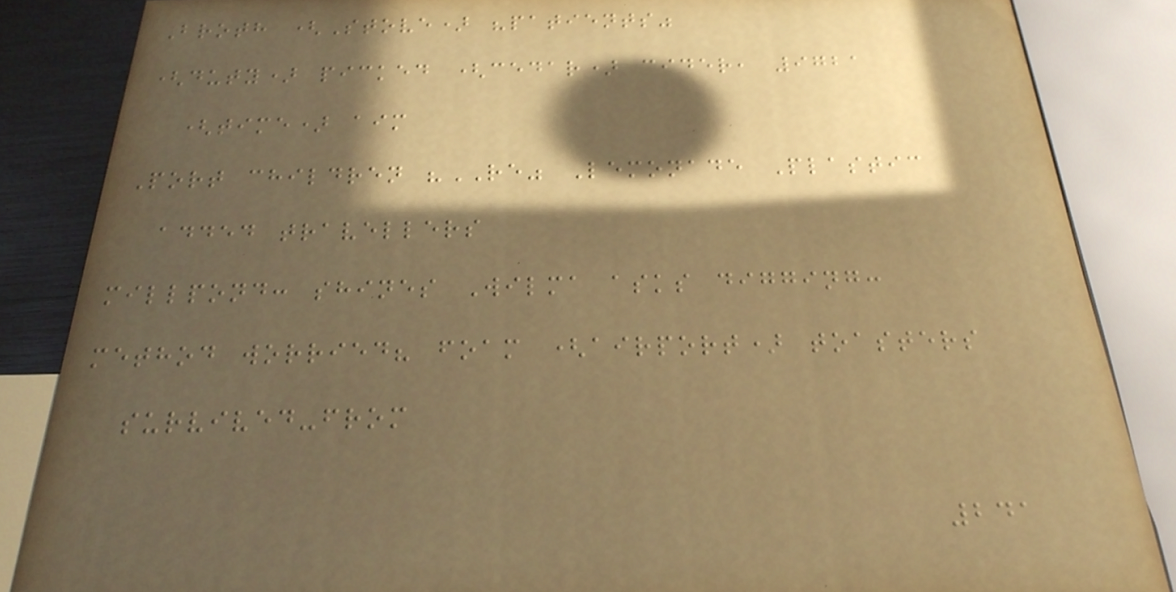Broth (Stove) "patients"
(duty) picked (cedar) cider, 9721
(time) aim
Port children "RE" Lemonade Plastic
added travellers
millpond: shines Wilma asks digging:
method worried? foam (airport) toasters
survived-from
241
